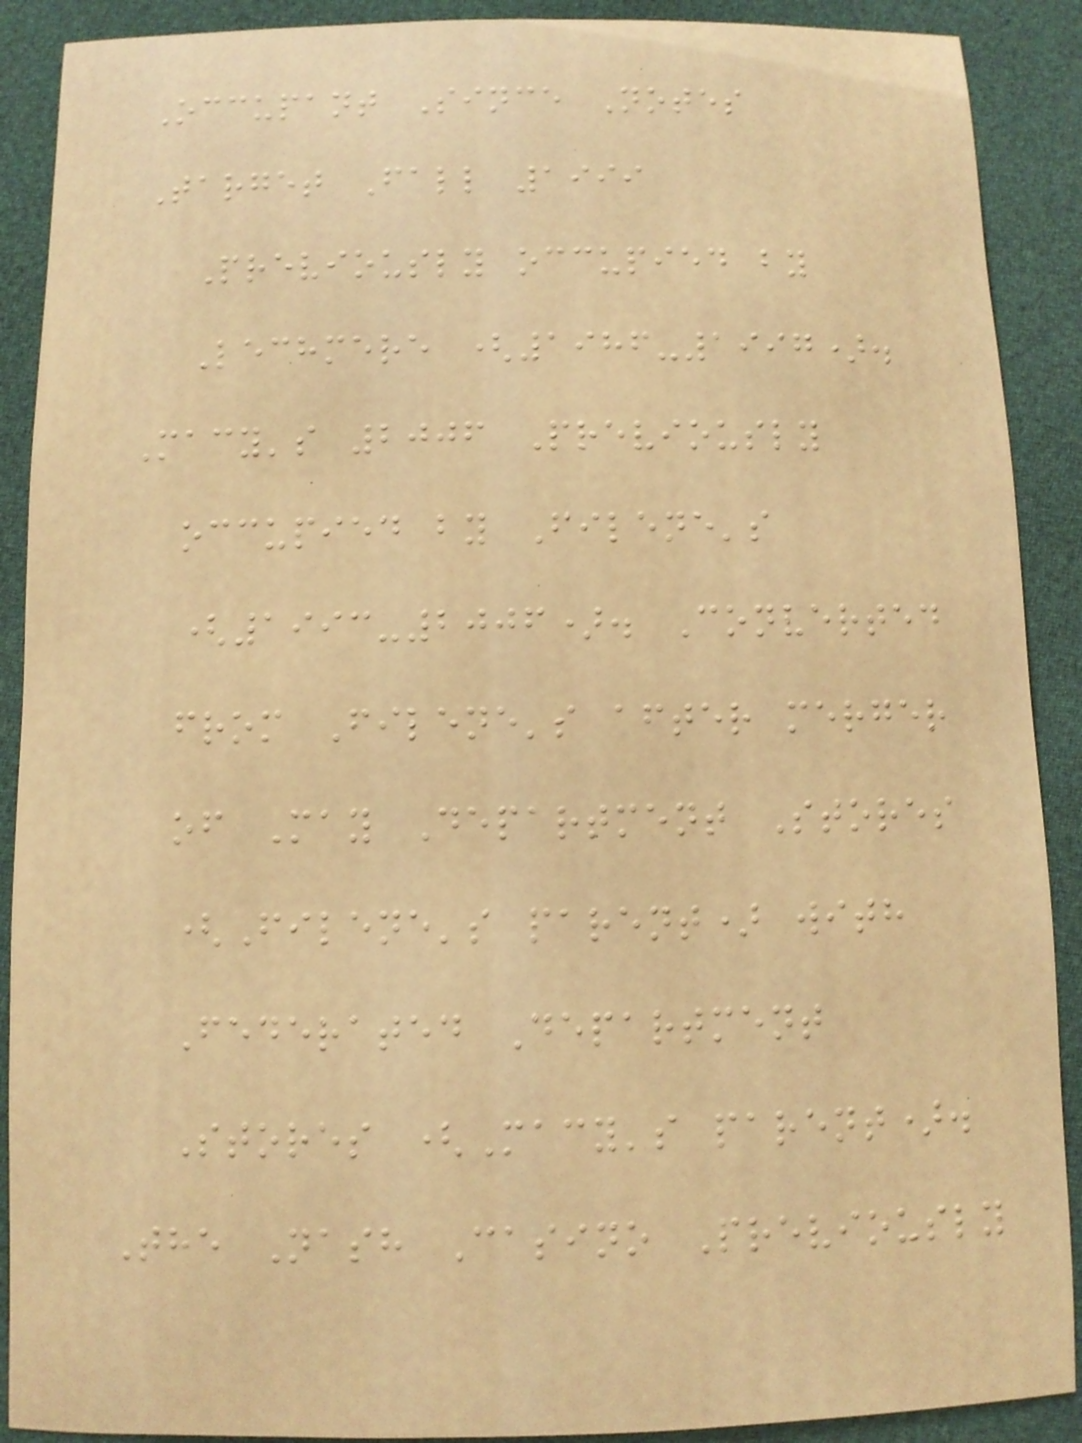Occupant Since Notes
Target Fall 1999
Previously occupied by
Lechmere (1986-1997).
Macy's 2006 Previously
occupied by Filene's
(1993-2006). Converted
from Filene's after merger
of May Department Stores
(Filene's parent) with
Federated Department
Stores (Macy's parent).
The Nash Casino Previously
